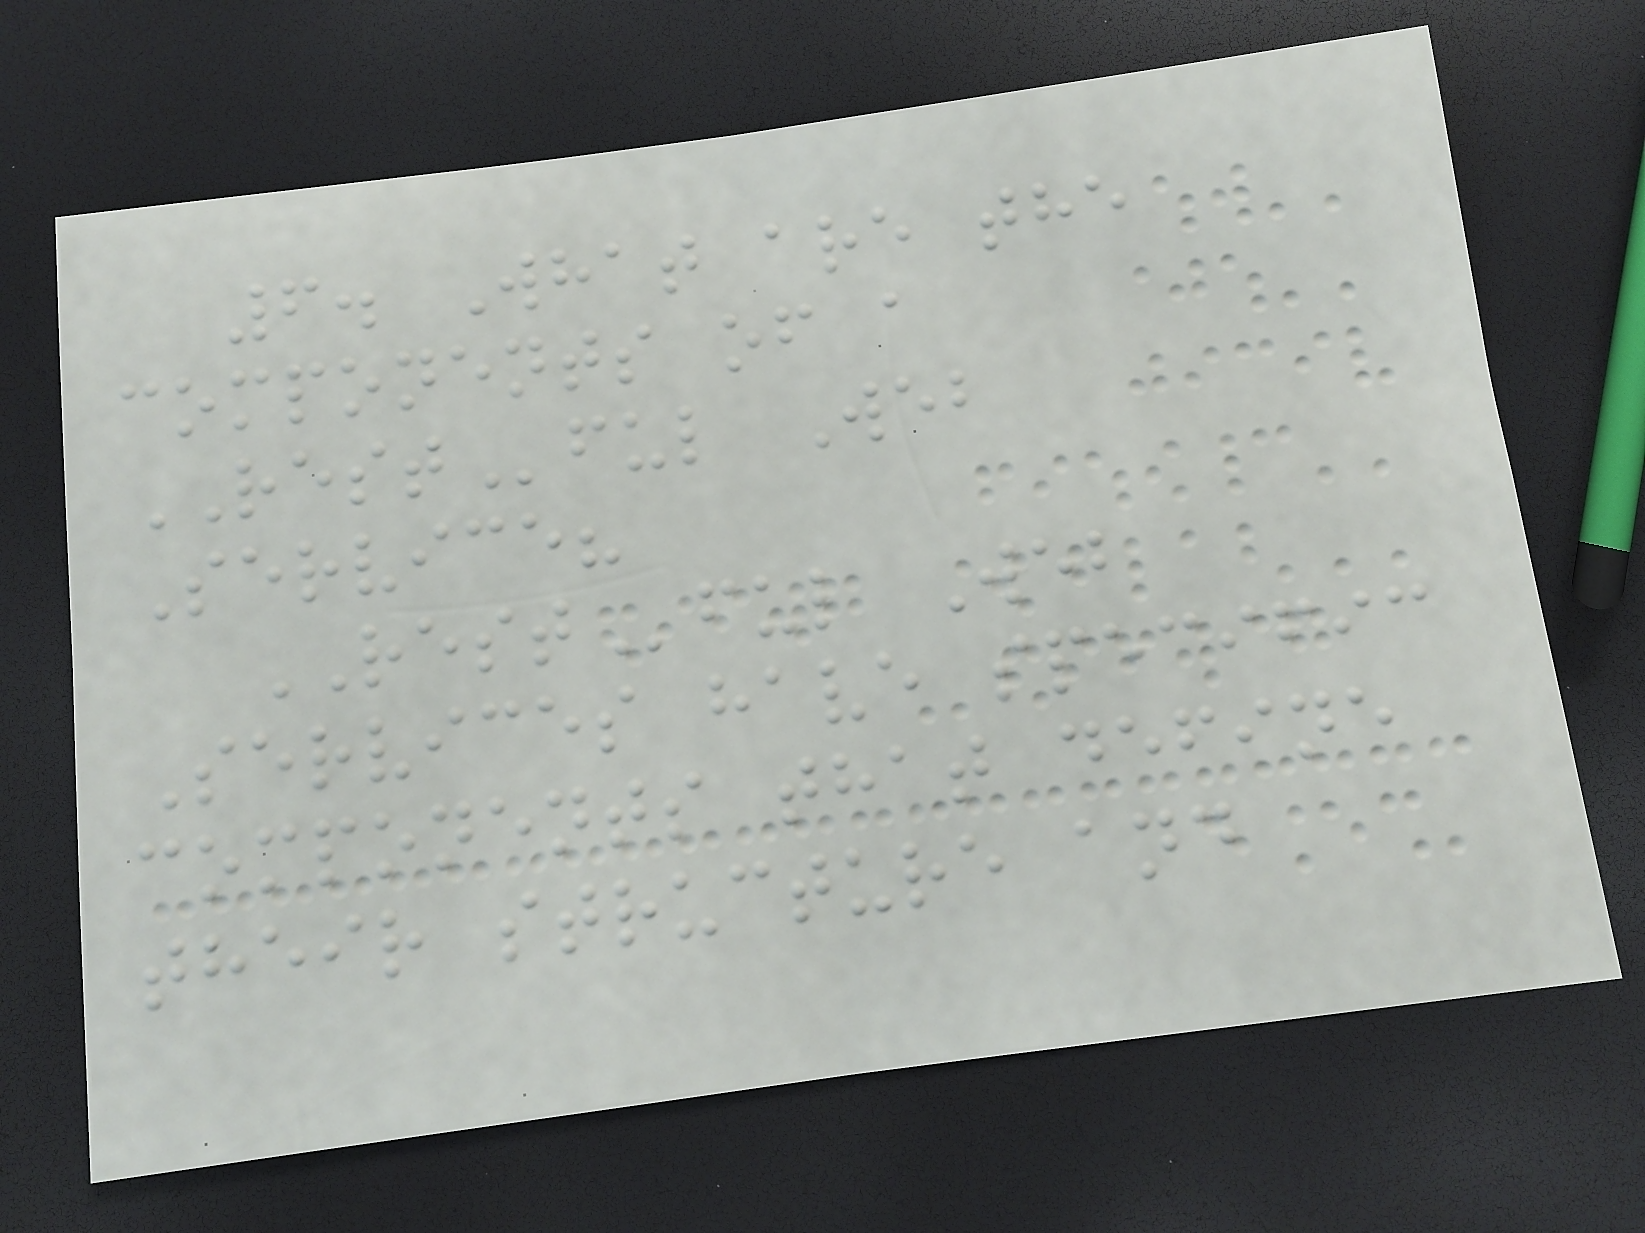6. What are the
components of a
RESTful Web
Service?
RESTful Web
Services have specific
components that define
their structure and
